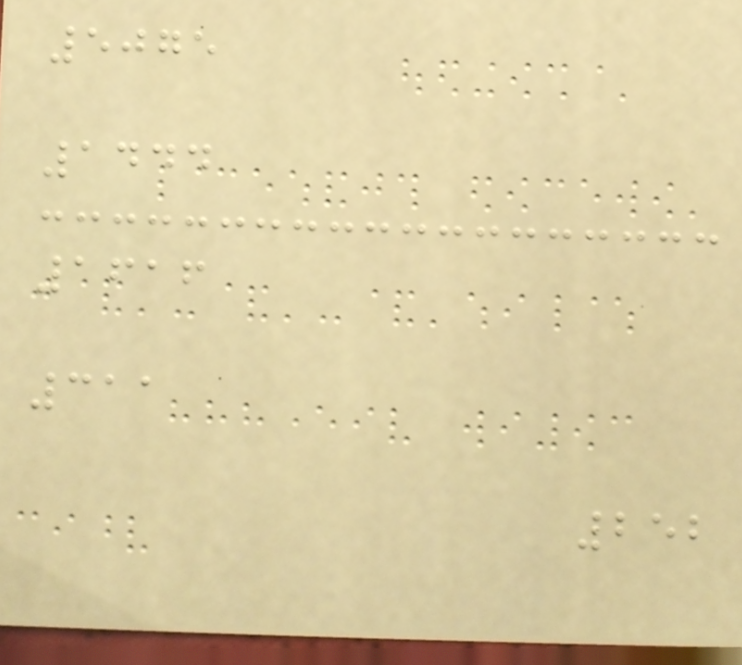5075
1444
1616
311
252
